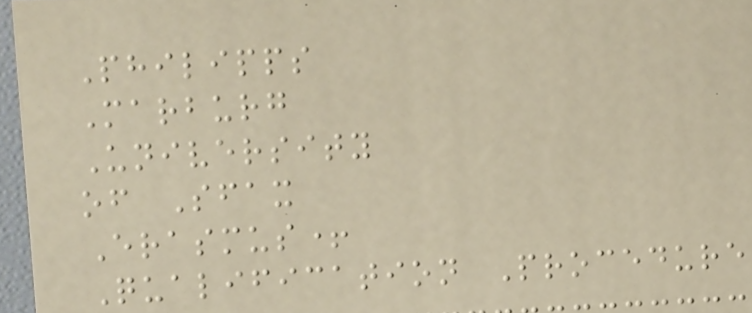Philipps
Marburg
University
of Sfax
Erasmus+
Qualification Procedure
